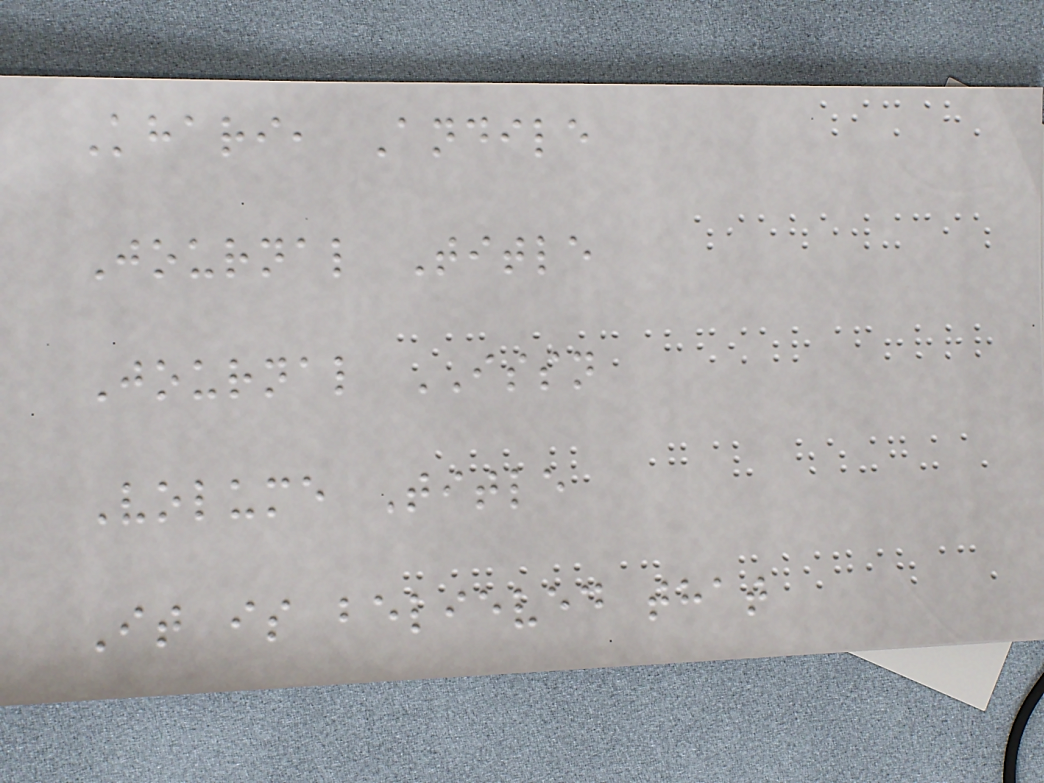Khari, Andile
Journal Title
Journal ISSN
Volume Title
It is believed that
